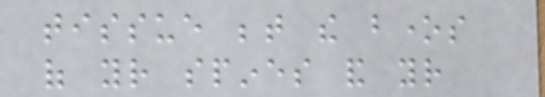tissue between the bones
of your spines and your
